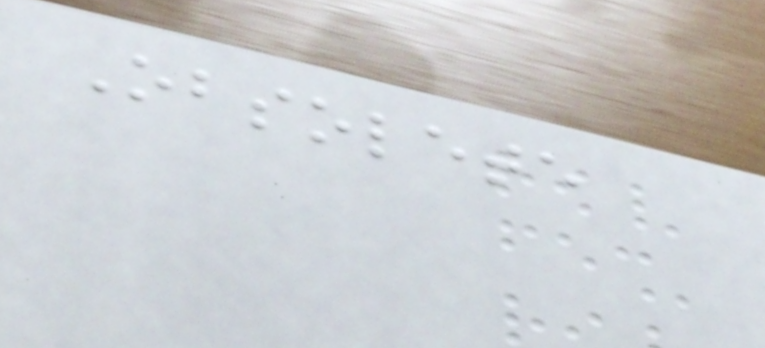Obsolete
